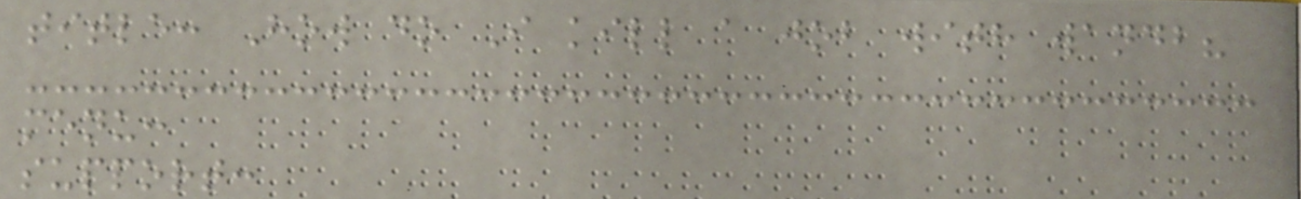title: How do I kill a job with wandb?
menu:
support:
